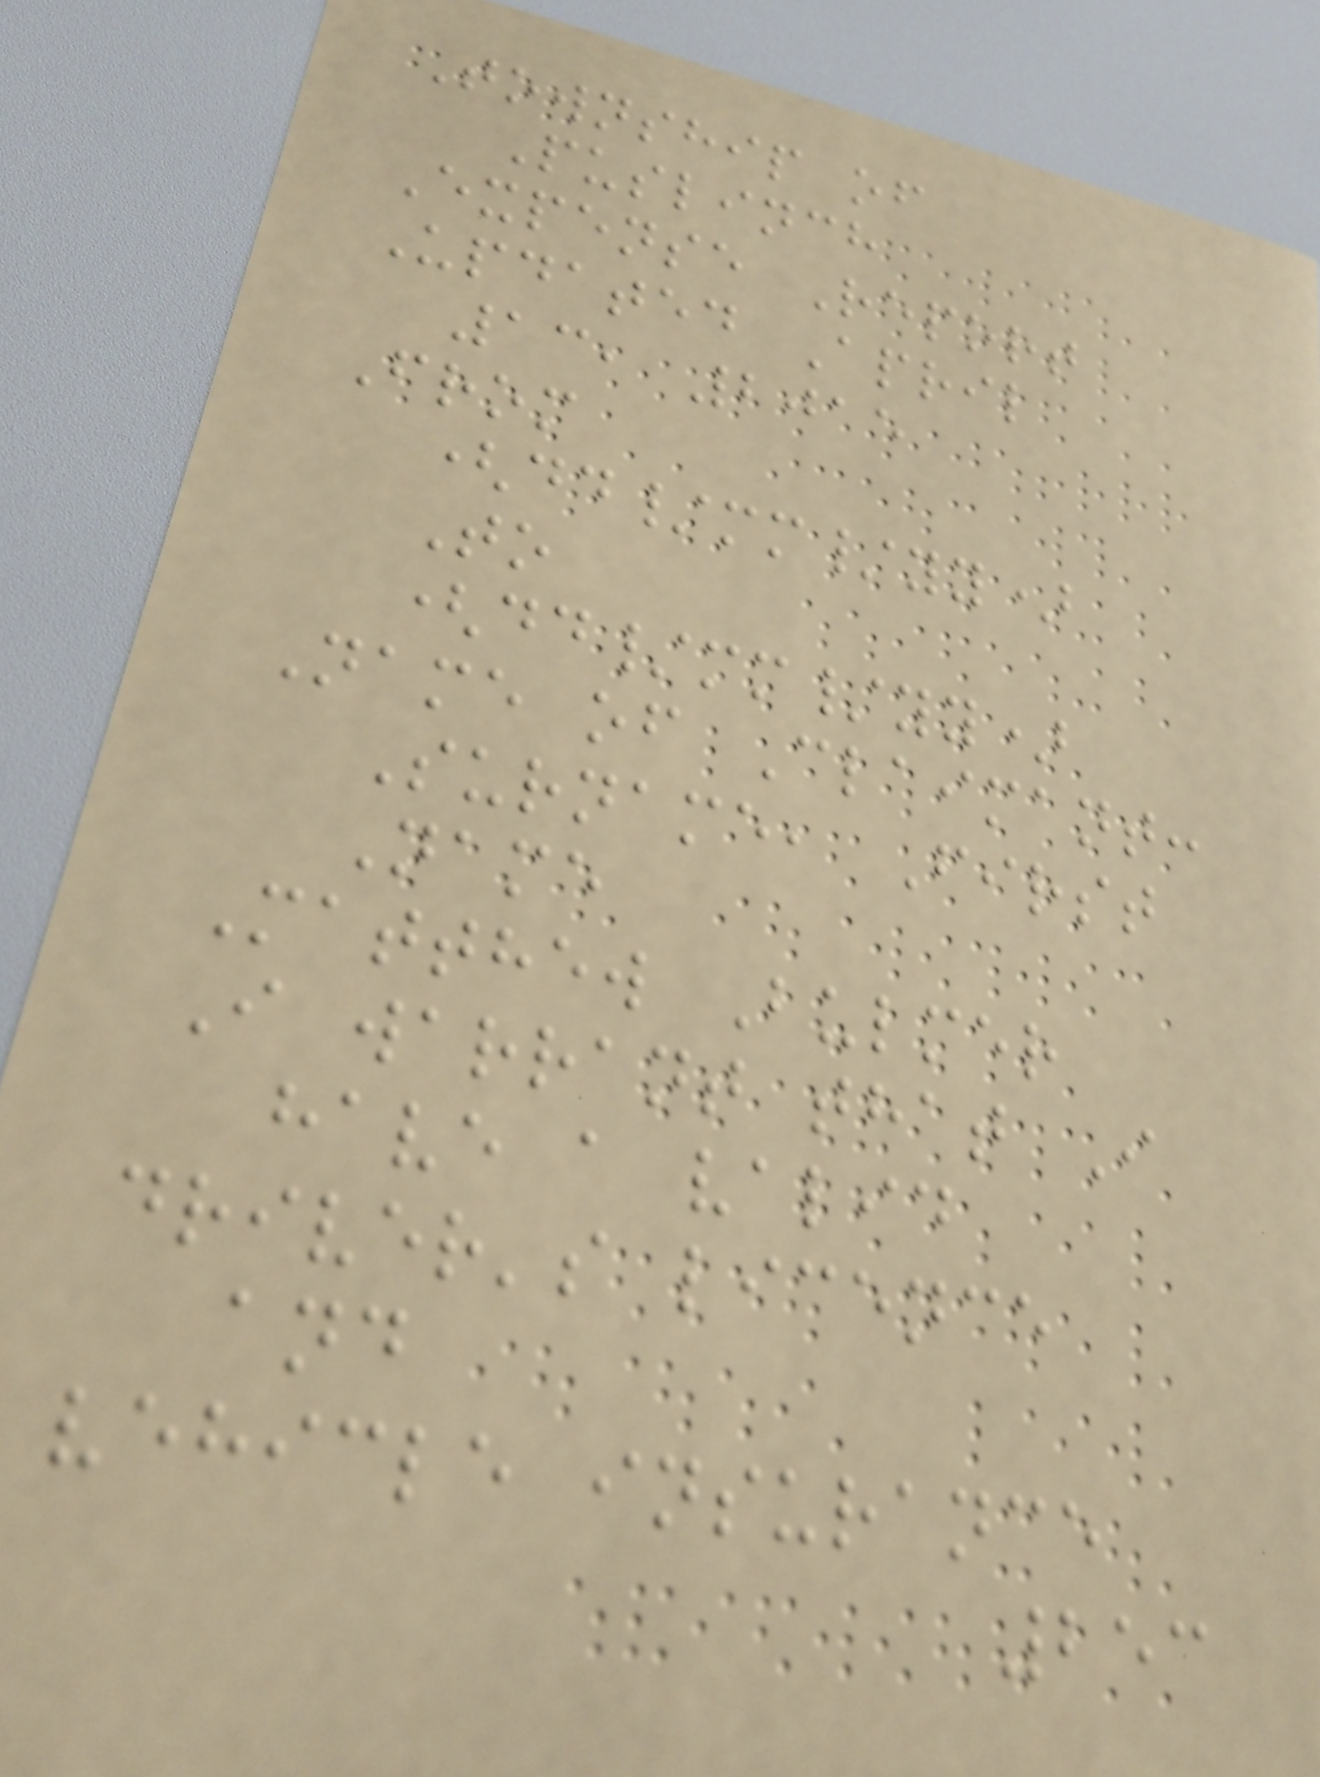Township of
Puslinch
Expense Report
Updated April
13, 2015
From
(dd/mm/yy)
To
(dd/mm/yy)
Name of Claimant:
Surname, First
Name
Matthew Bulmer
I warrant that I
have a valid
driver's licence
and
vehicle insurance
253
